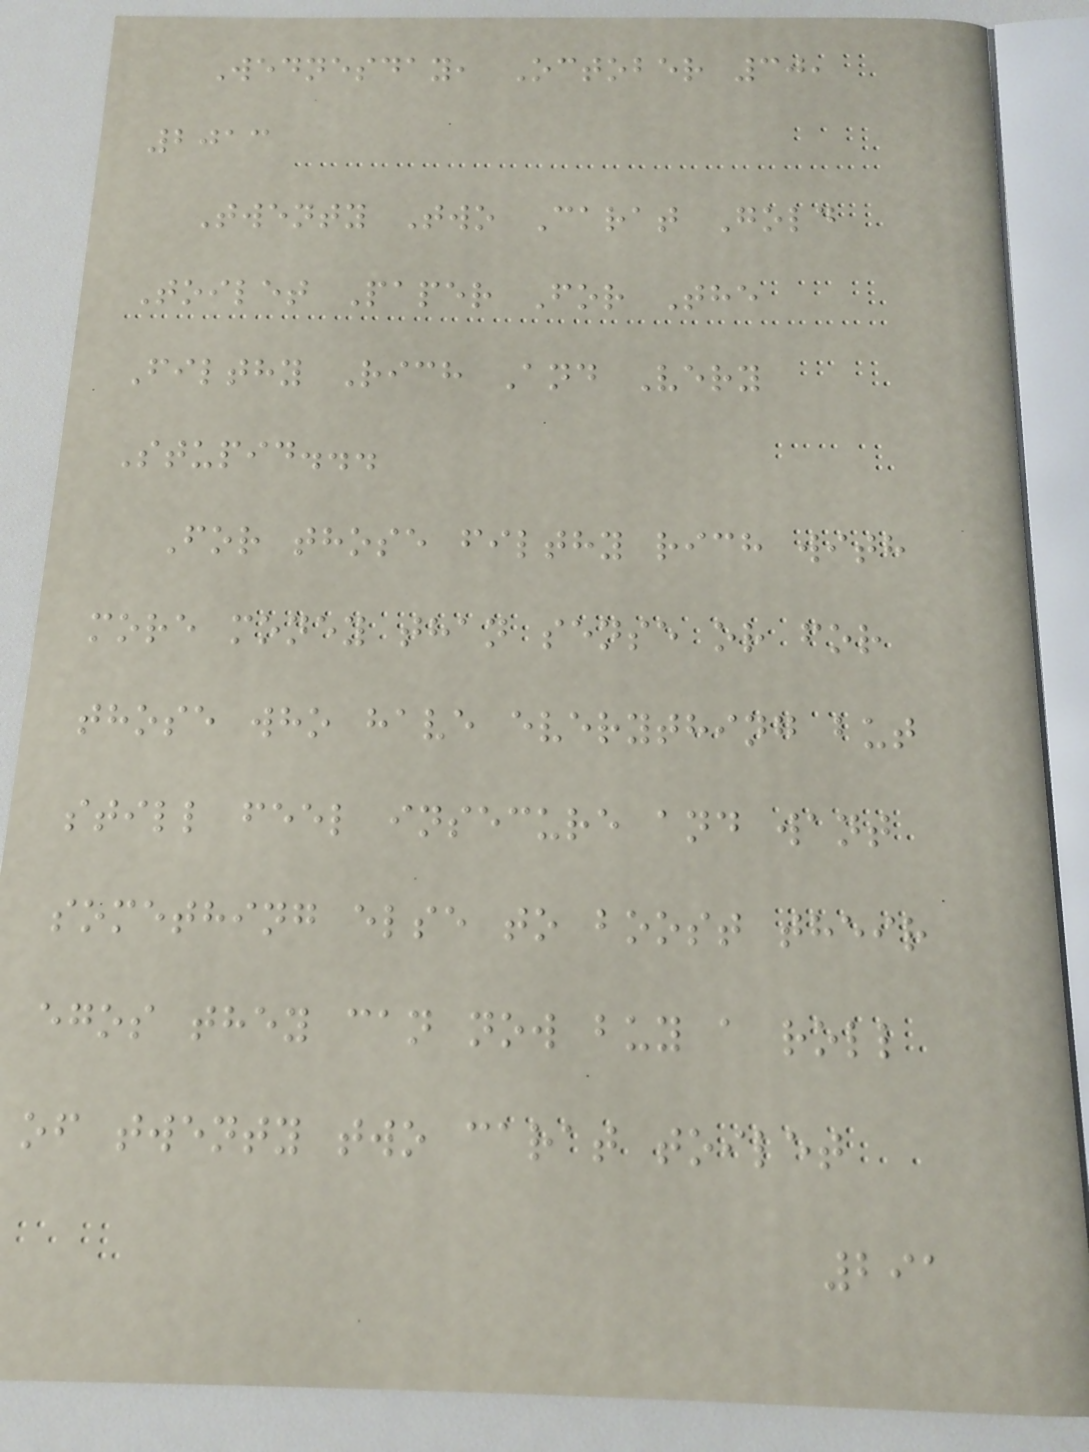Wednesday, October 30,
2013
Twenty Two Carat Gold
Toilet Paper For The
Filthy Rich And Very
Stupid...
For those filthy rich with
more money than sense or for
those who have everything but
still feel insecure and want
something else to boost their
egos they can now buy a roll
of twenty two carat toilet
291
